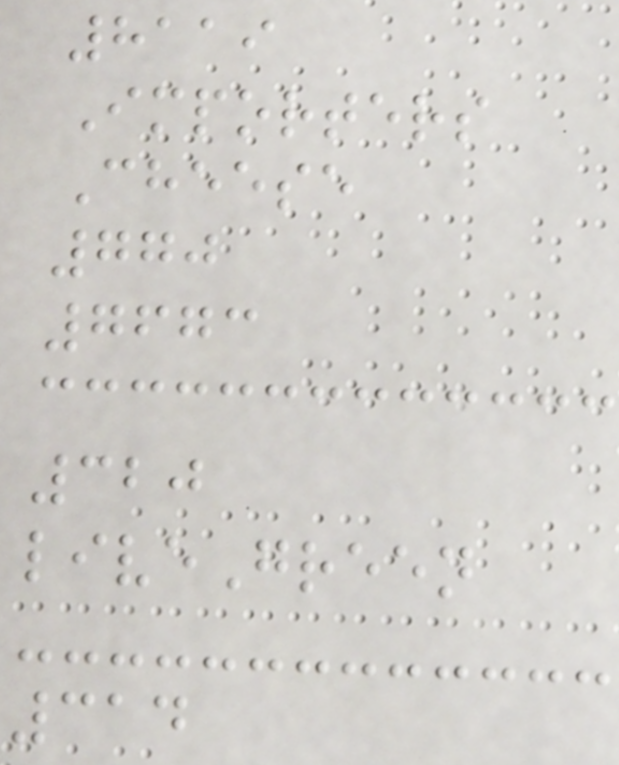8119
Importers
Cheese
770
7673
320
liveGreen
314
